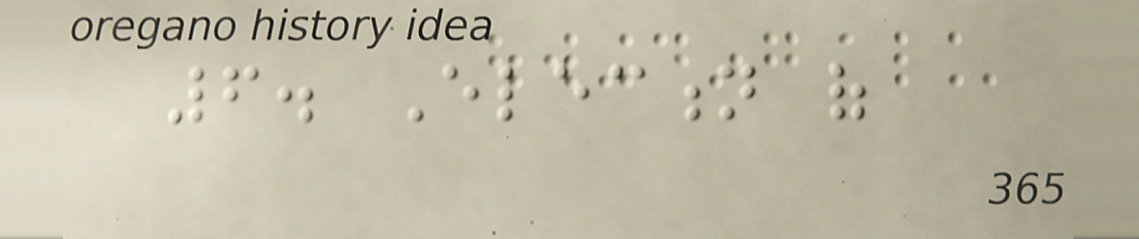6. Election of
